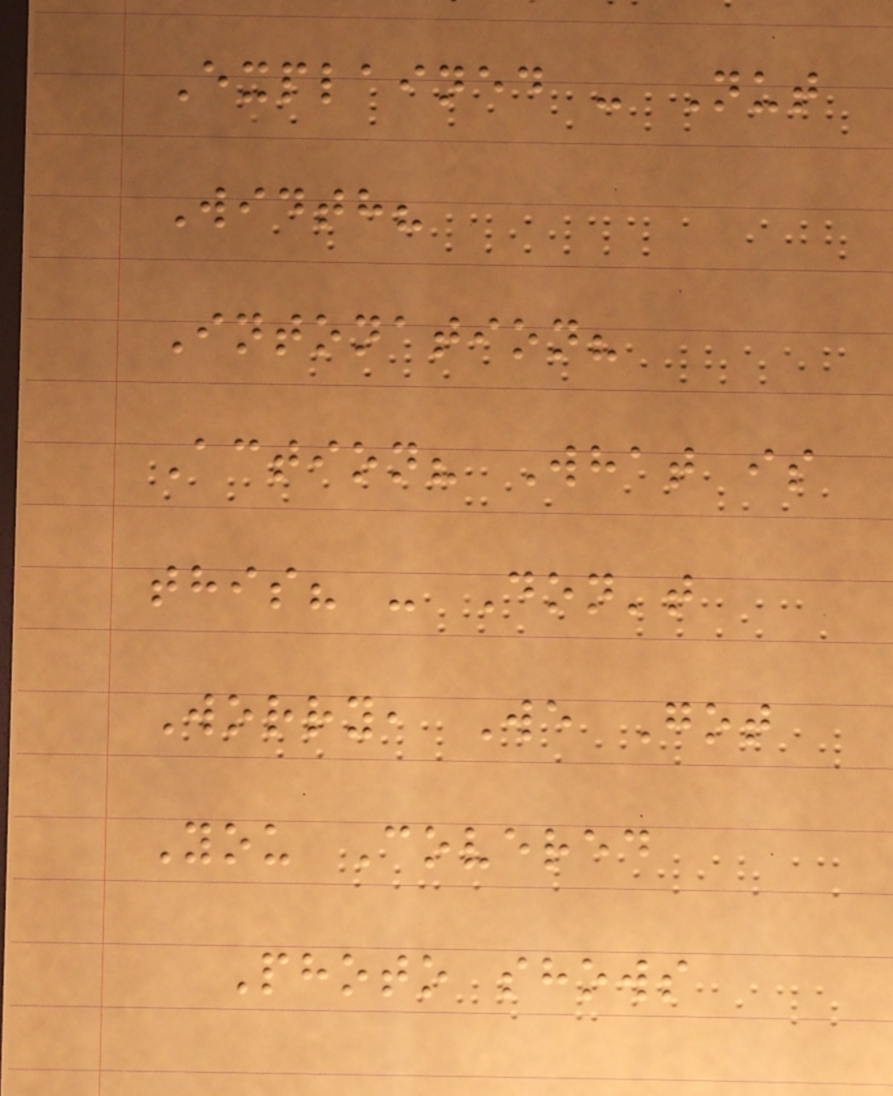Explained - Nut
Width?
Intonation?
Action? What is
this? - Don't
Worry, We Got
You Covered
Photo shows
